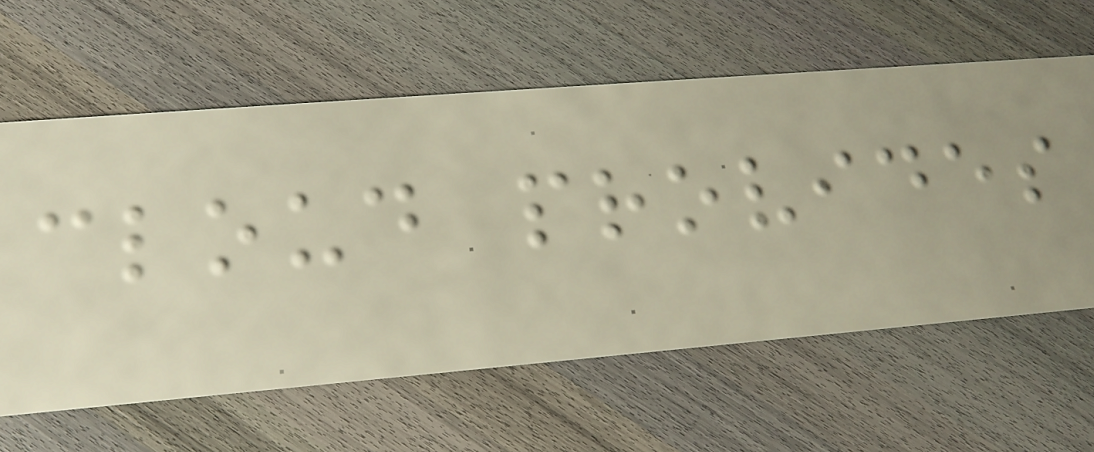cloud provides
